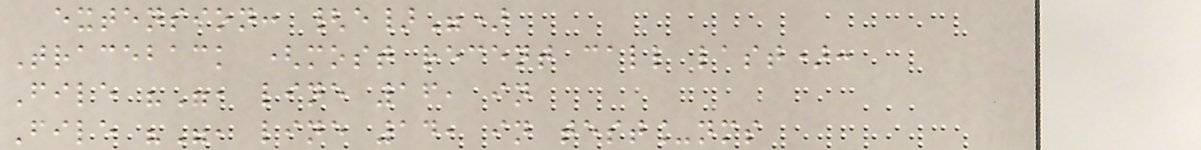extension: {e}")
Traceback (most recent call last):
File "", line 16, in
File "", line 14, in test_nms
